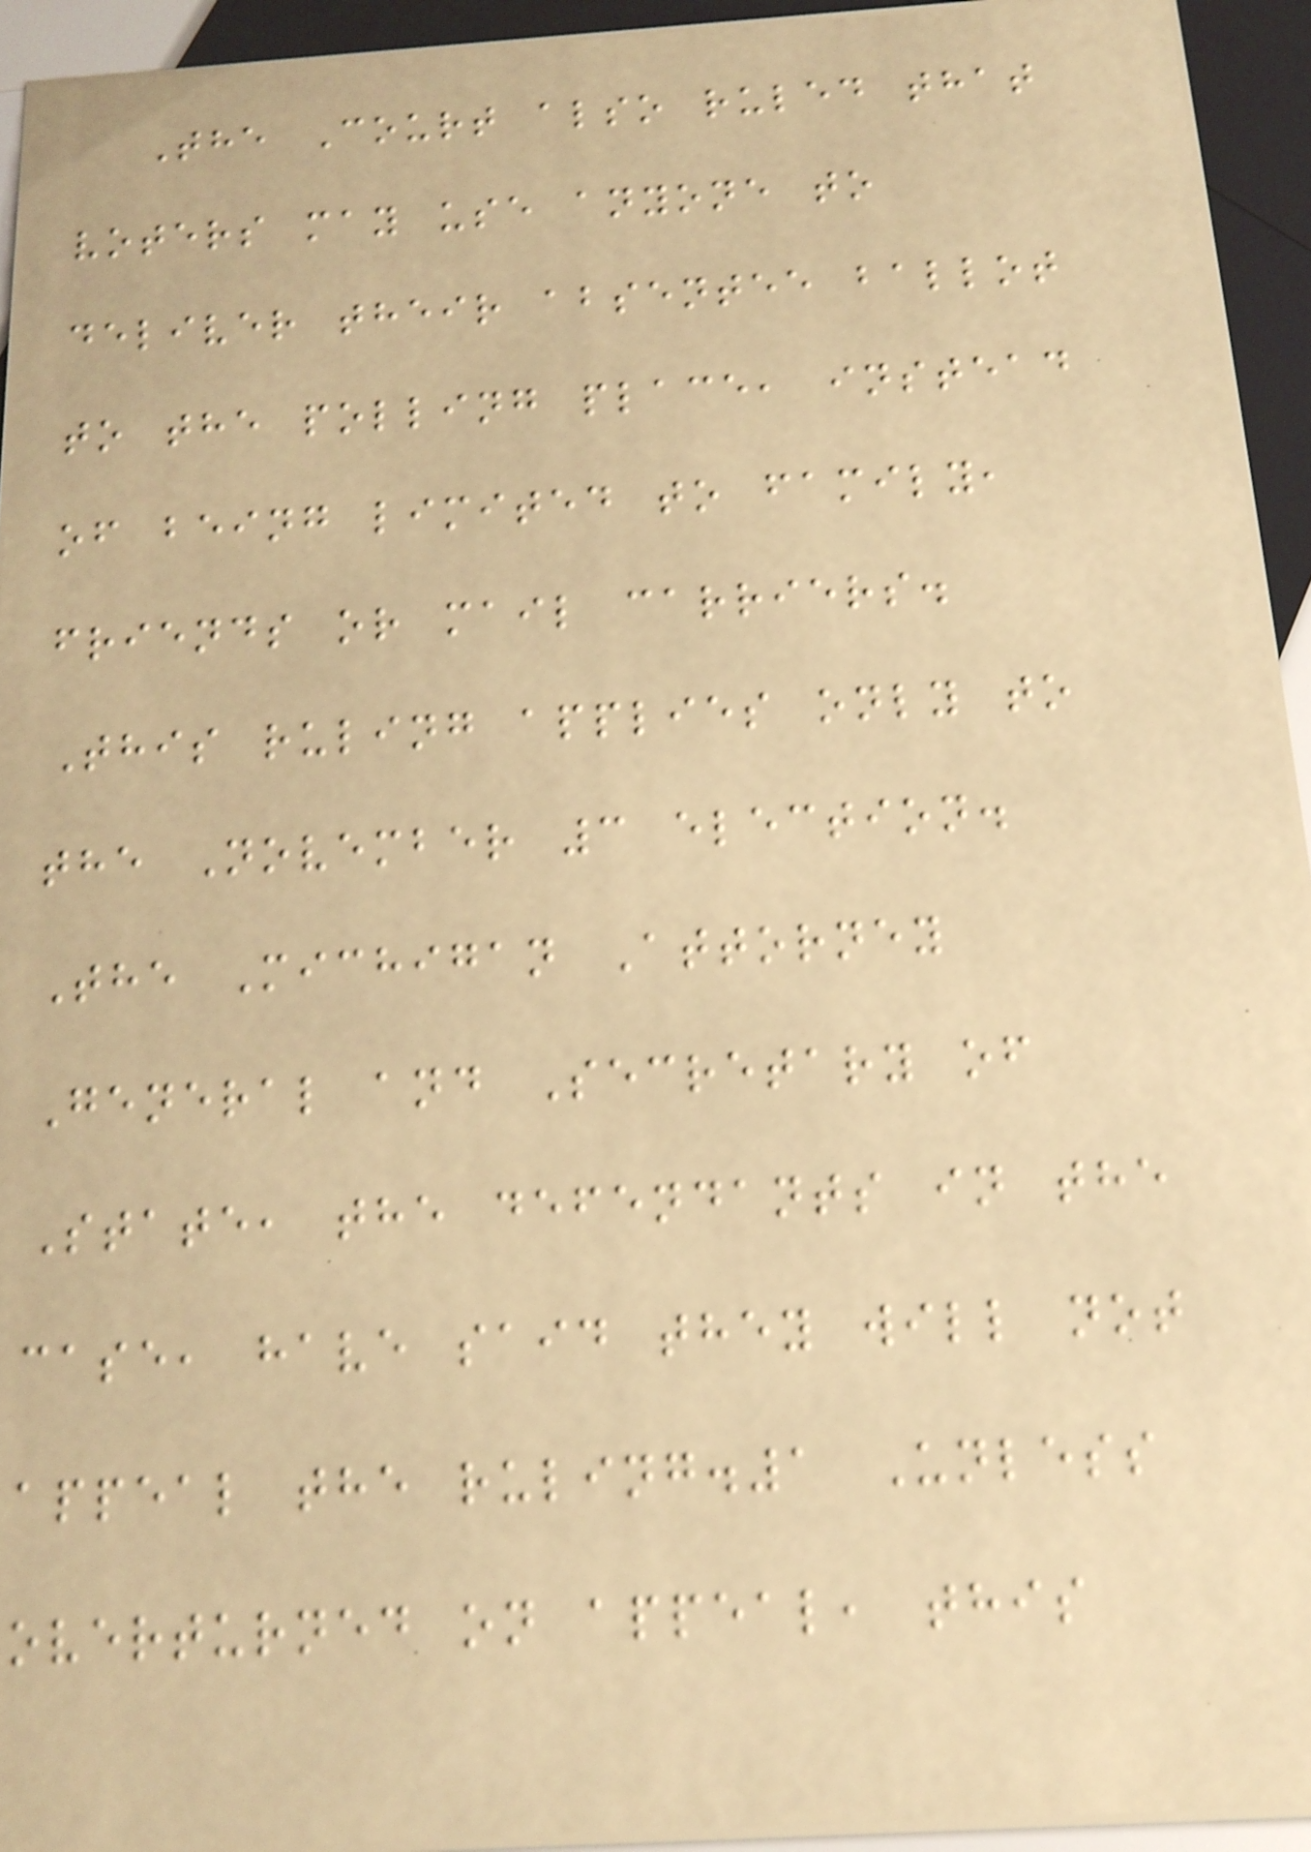The Court also ruled that
voters may use anyone to
deliver their absentee ballot
to the polling place, instead
of being limited to family,
friends or mail carriers.
This ruling applies only to
the November 3 election.
The Michigan Attorney
General and Secretary of
State, the defendants in the
case, have said they will not
appeal the ruling.1 Unless
overturned on appeal, this
